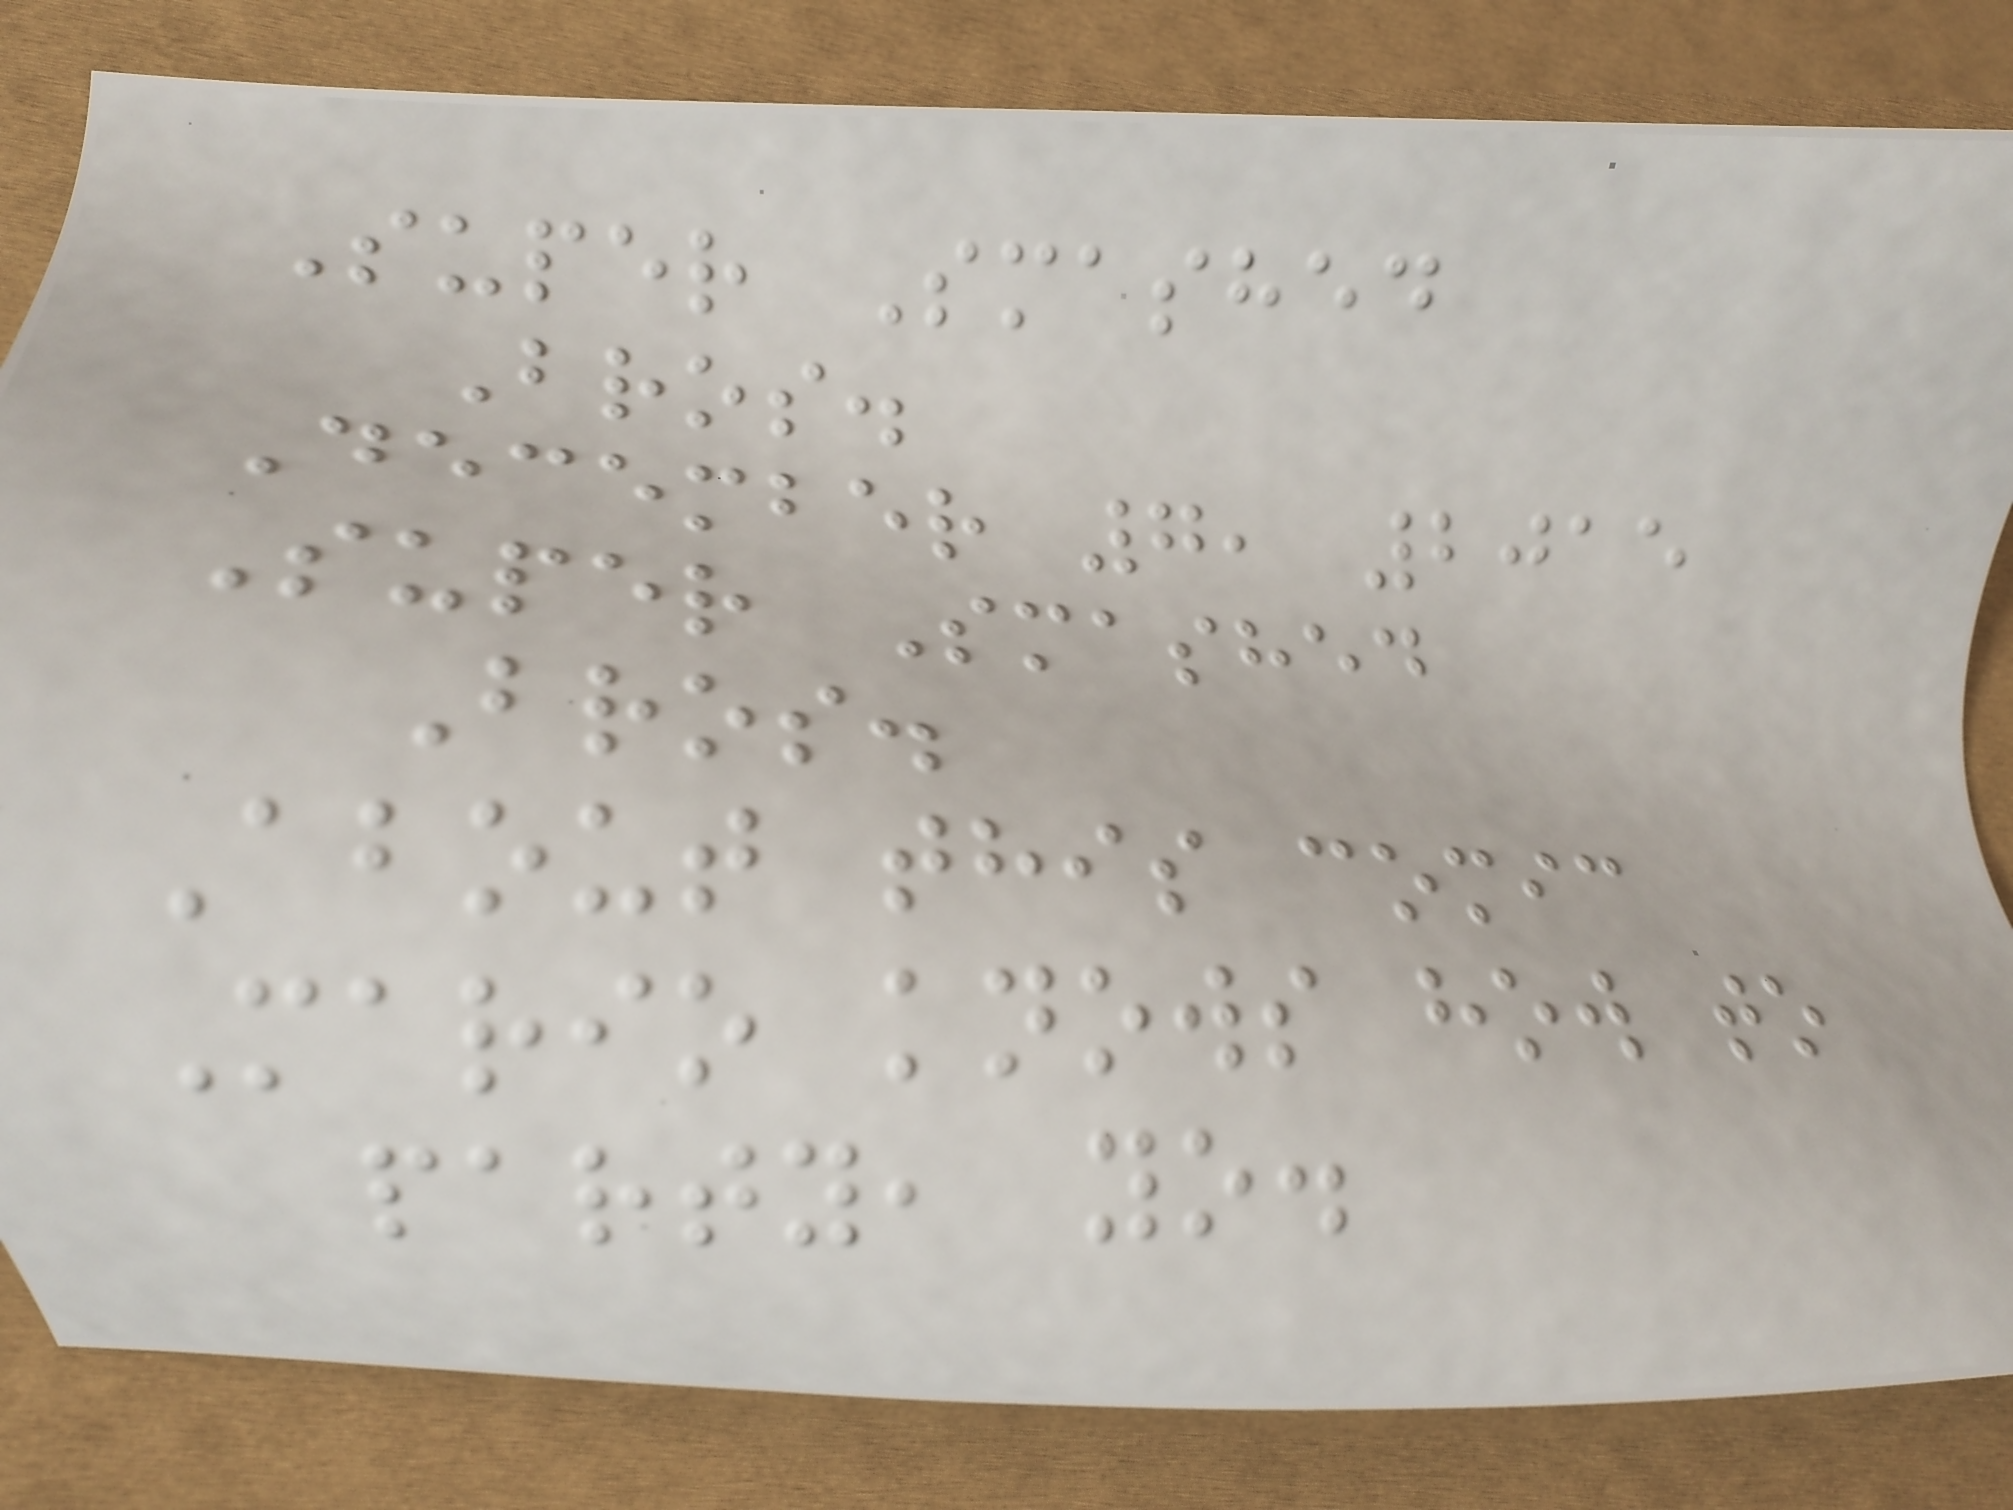Super Smashed
Bros.
December 7, 2015
Super Smashed
Bros.
About this comic
Mario knows how to
party, yo.
